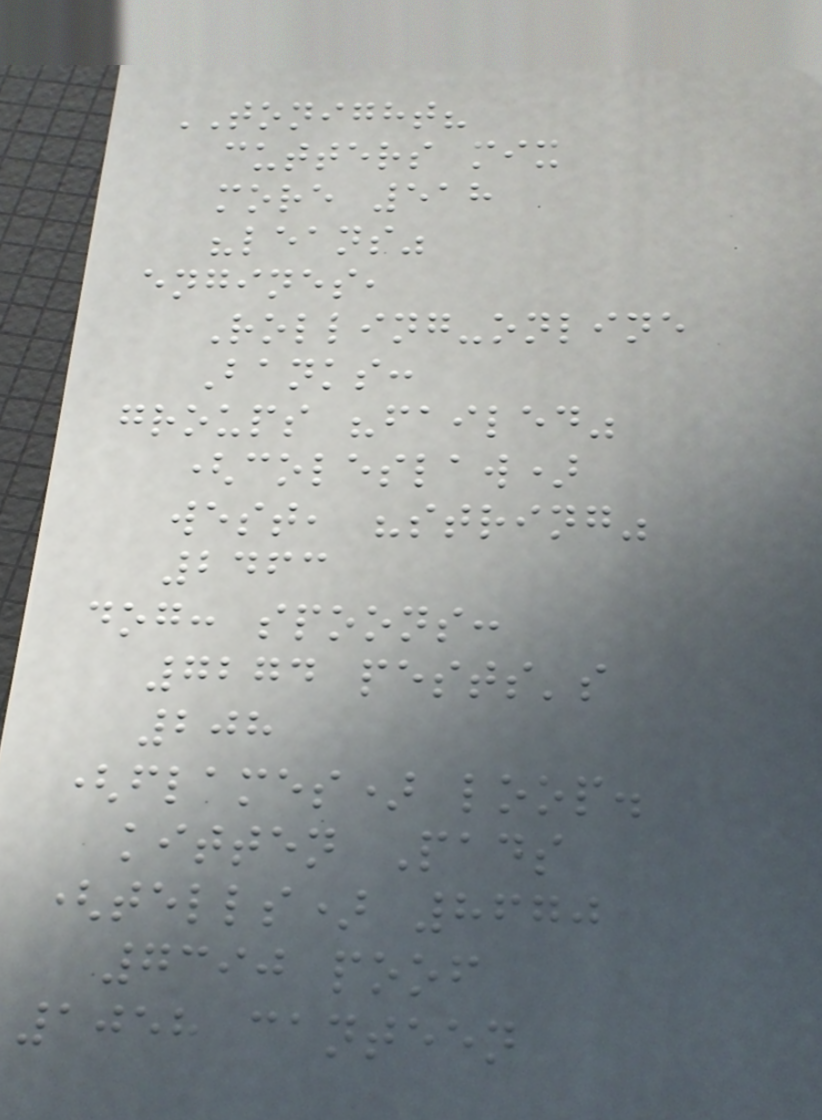TONIGHT?
cutters mix
more 518
"leans"
engines,
Rolling-online
Banks:
groups "failed"
(coleslaw)
west, "string"
2463
dog: spoons:
7274 pests's
208
(flames) loop.
kitten Pads
(tells) 8670
7390 poof
1058 canteen
